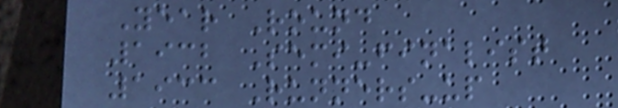Year Round
1932 Semi-finalist
1933 Runners-up
